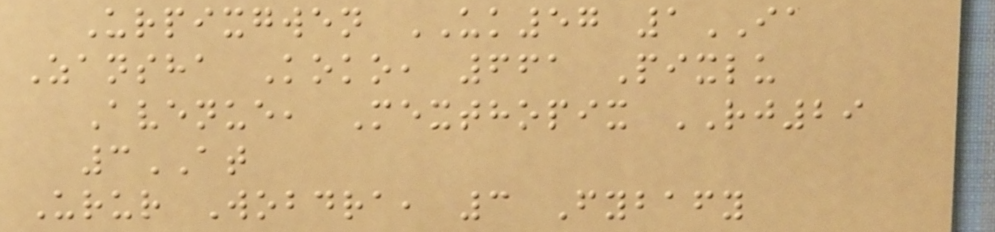Urpixgwen UK57 1IA
Zansha Koko, 661 Pixlu
Avenue, Mexthopix RJ29
3AT
Urur Wobdra, 3 Fybafy
